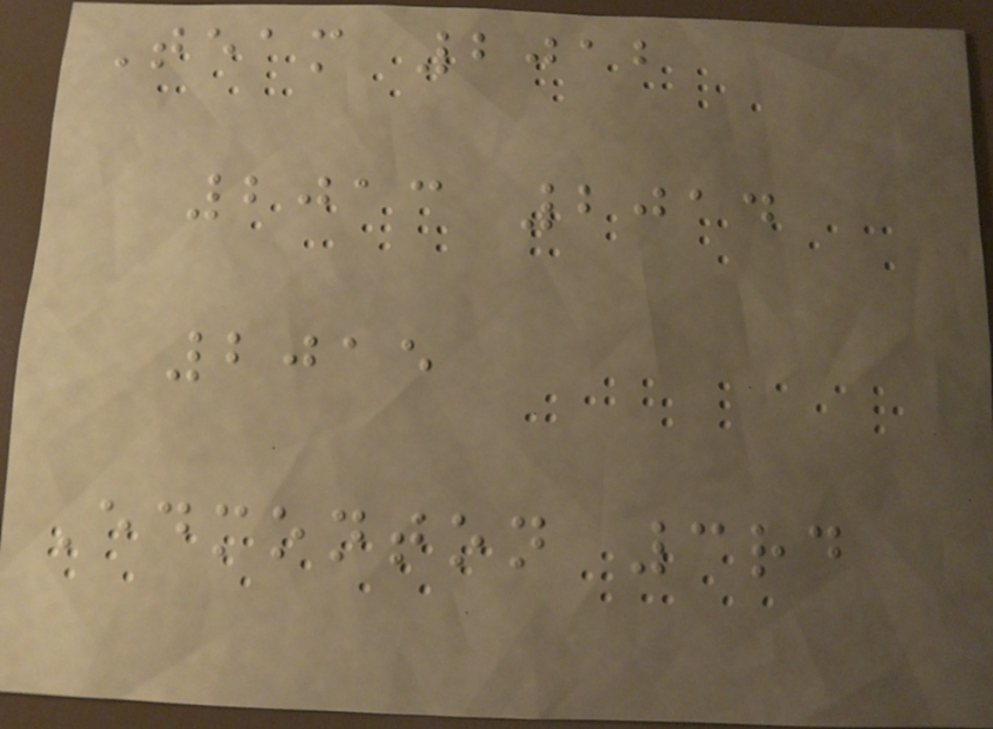Team 2012
2013 2014
2015
Edmonton 3rd
